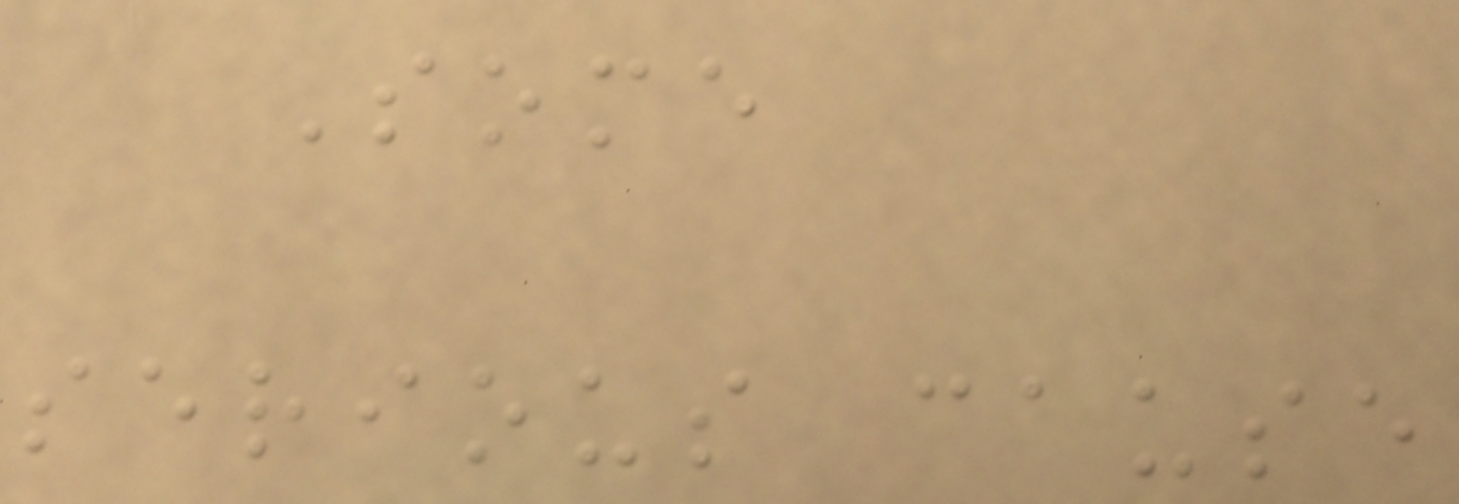Some
serious cause
